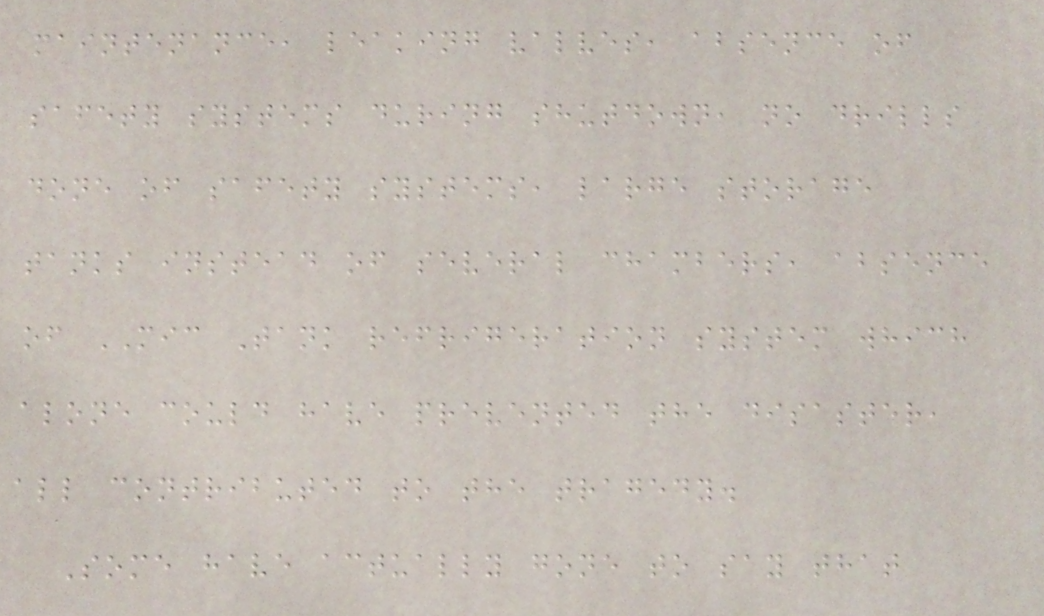maintenance, leaking valves, absence of
safety systems during shutdown, no drills
done of safety systems, large storage
tanks instead of several chambers, absence
of MIC Tank refrigeration system which
alone could have prevented the disaster,
all contributed to the tragedy.
Some have actually gone to say that
